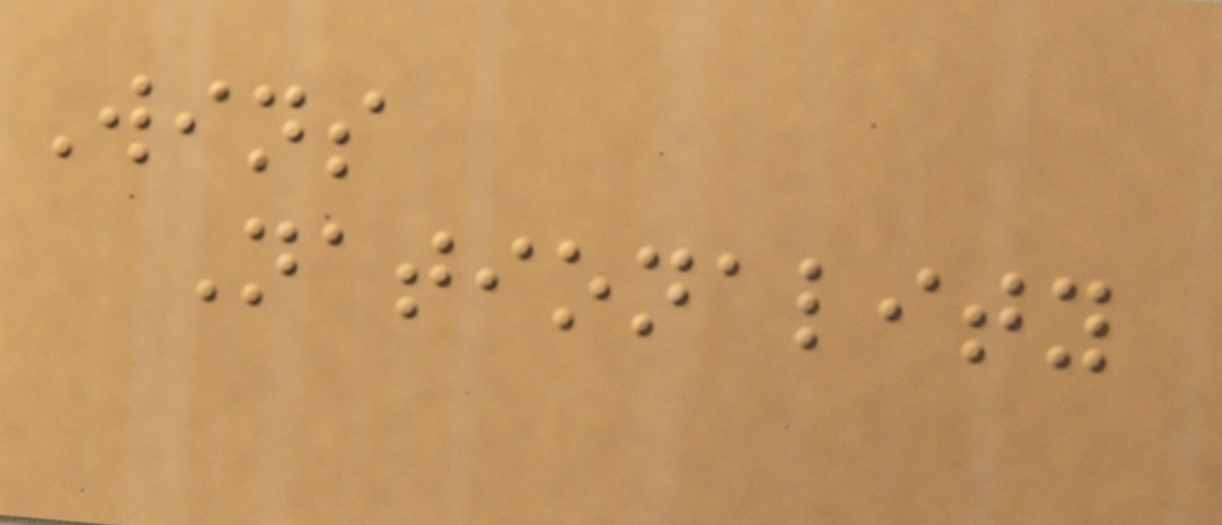Wins
Nationality
